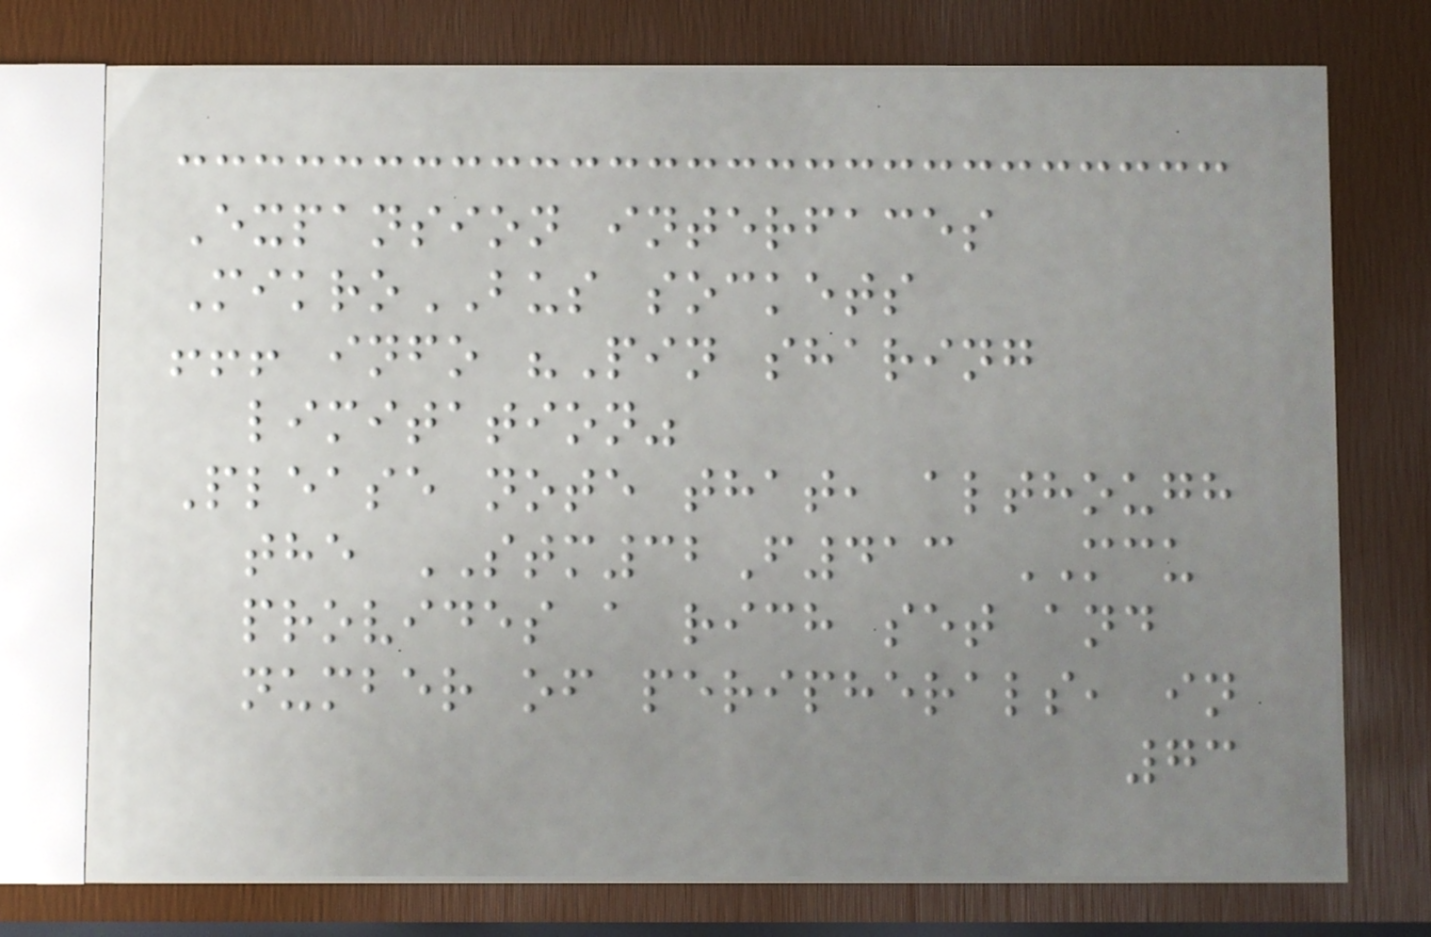Expansion interfaces
MikroBUS sockets
!!! info "Pin sharing
limitation"
Please note that, although
the STM32F413 MCU
provides a rich set and
number of peripherals, in
73
